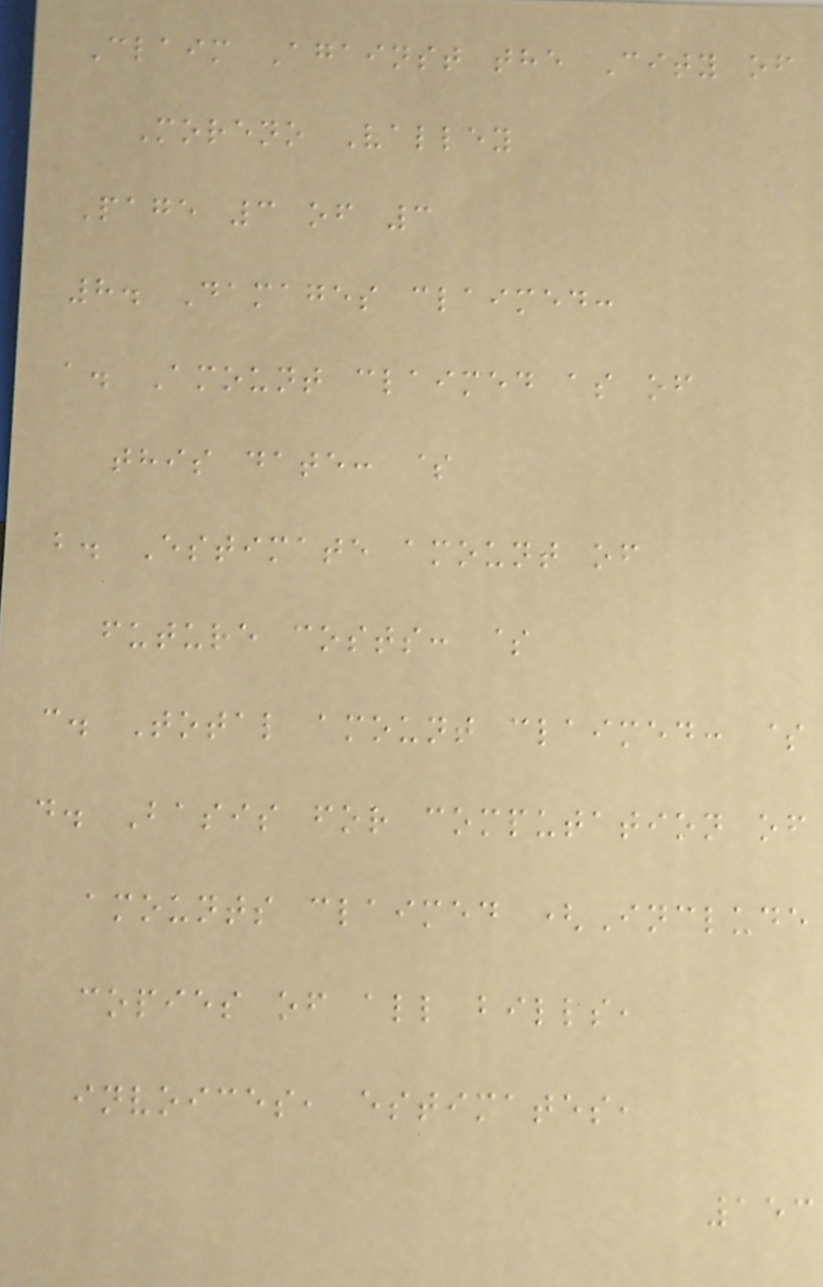Claim Against the City of
Moreno Valley
Page 3 of 3
8. Damages claimed:
a. Amount claimed as of
this date: $
b. Estimate amount of
future costs: $
c. Total amount claimed: $
d. Basis for computation of
amounts claimed (Include
copies of all bills,
invoices, estimates,
153
